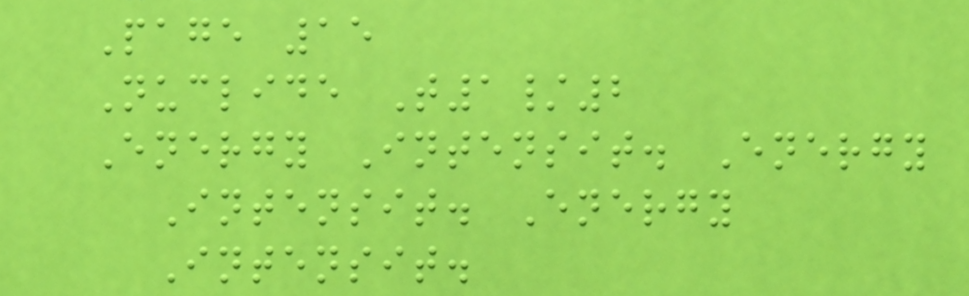Page 15
Nuclide T1/2
Energy Intensit. Energy
Intensit. Energy
Intensit.
